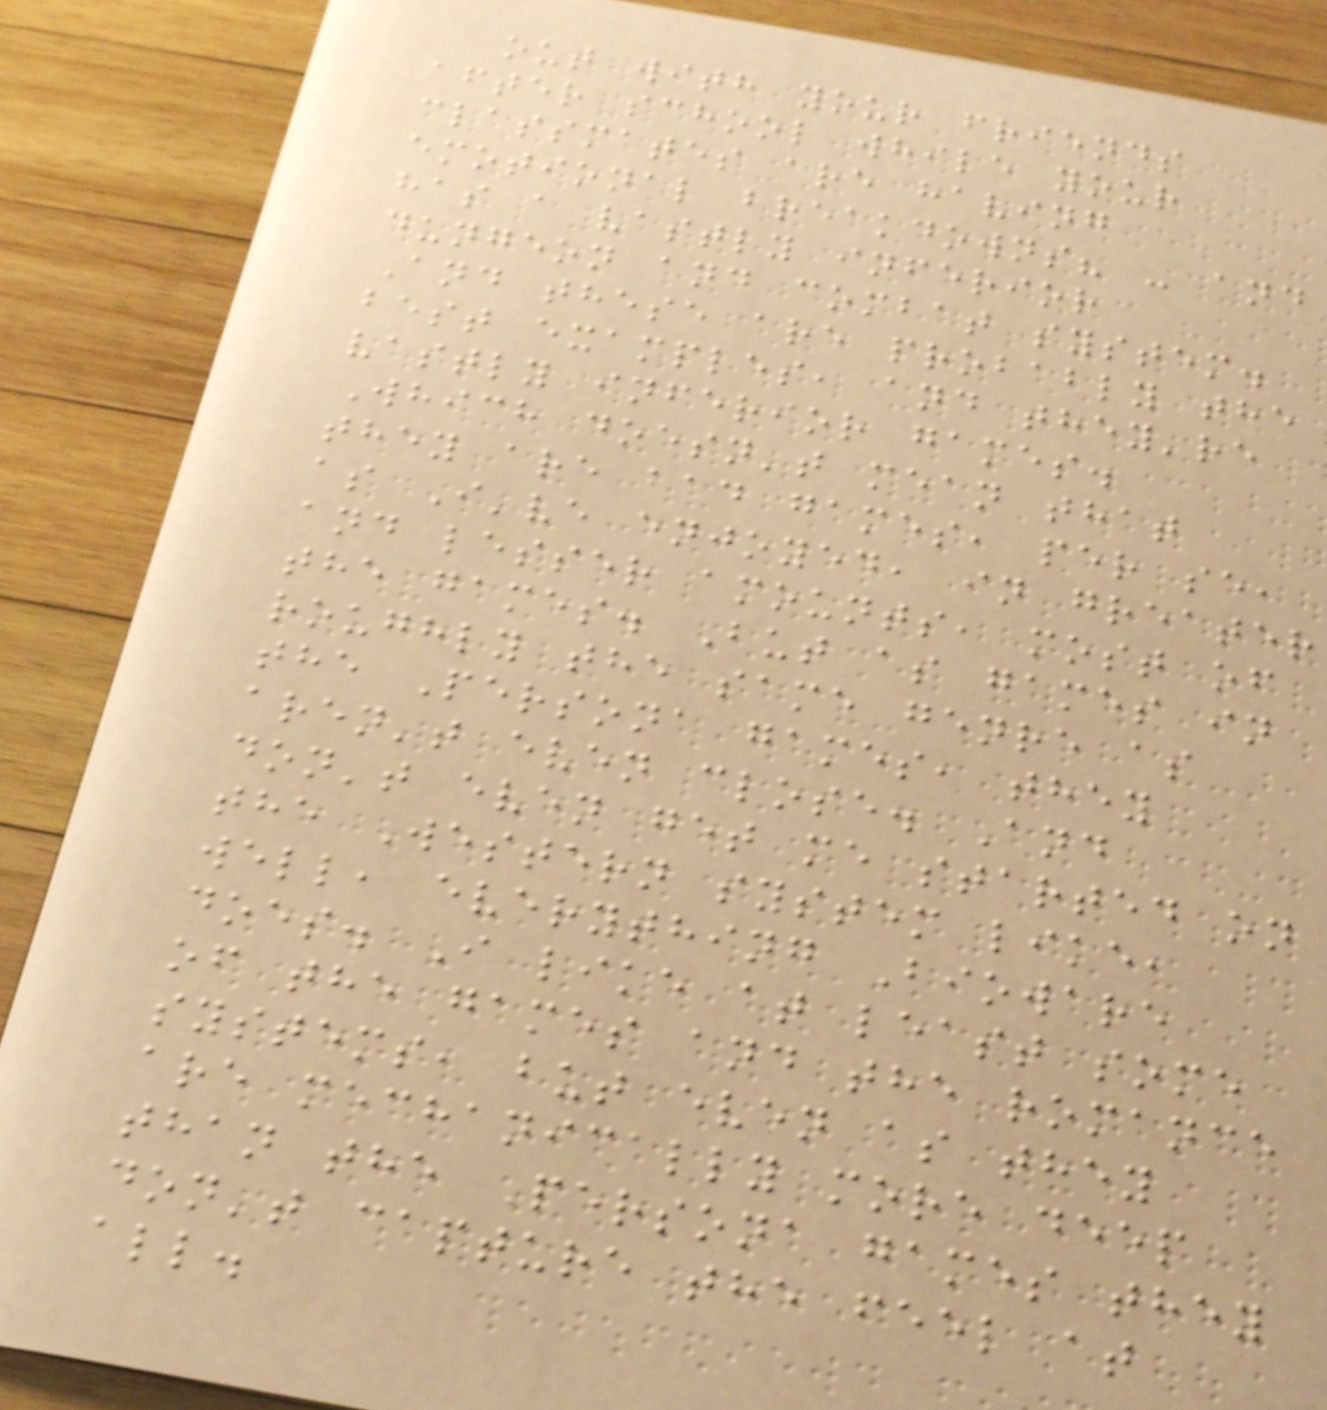out with your friends
after school while your
classmates are having
emotional breakdowns? - and
has a vastly inferior
dungeon and combat system.
And these are probably the
best examples, and they're
vastly inferior games.
Which doesn't mean that
they are bad games, per se,
as I've enjoyed, in greater
and lesser amounts, most of
the games. But as games in
roughly the same genre as
the Persona games, they
aren't even close. And
don't even get me started on
the Western system like,
well, everything Bioware
does. I like at least some
of the games and the romance
systems, but even as they
are mechanically more deep
than the Persona games they
don't capture the feel at
all.
